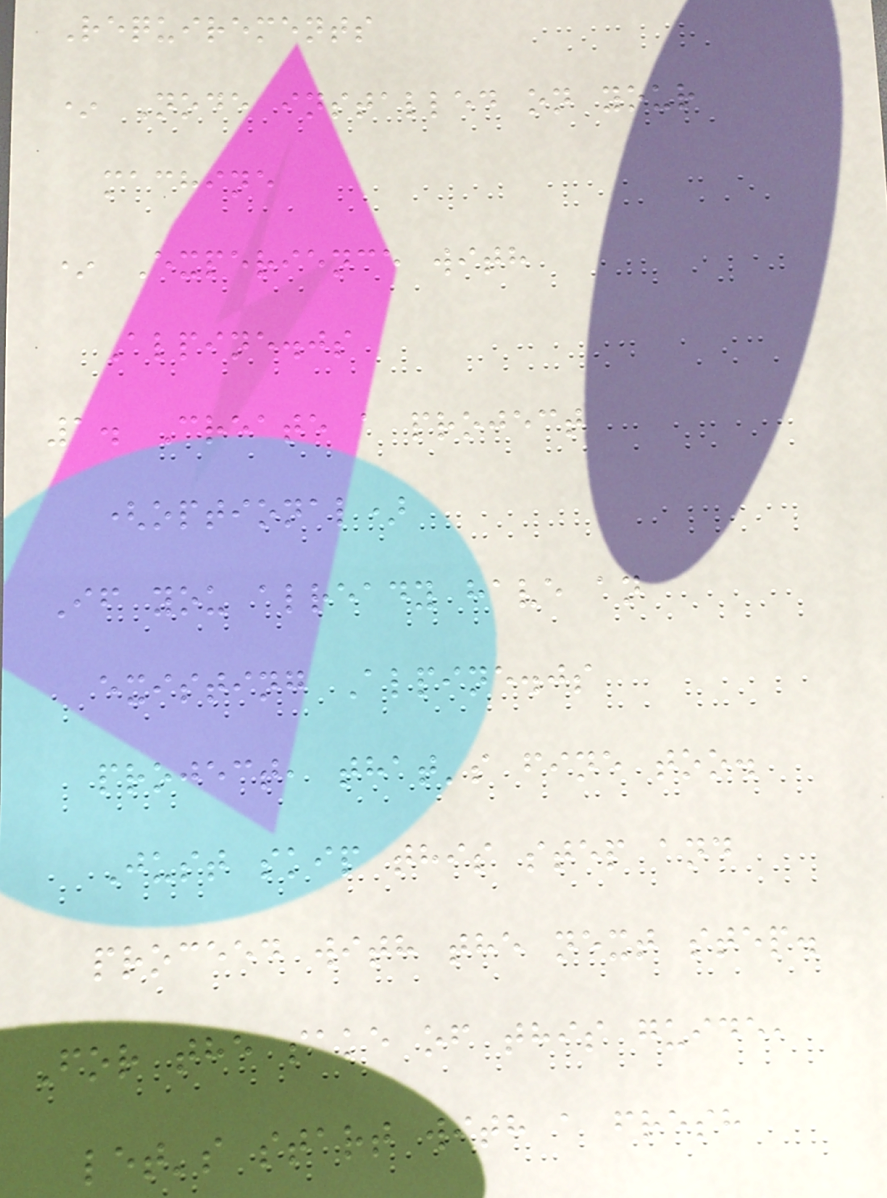Requirements
* Node installed on your
machine
* Experience with
Alpine.js
1. Create a project
(optional)
If you already have an
existing Alpine.js
project, that's fine too.
Just skip this step and
proceed with the next step.
For the sake of this guide,
let's start with a fresh
